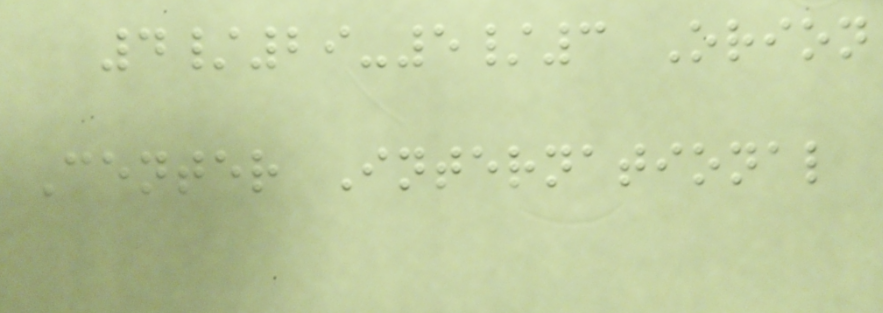4/29-5/3 Orion
Center International
